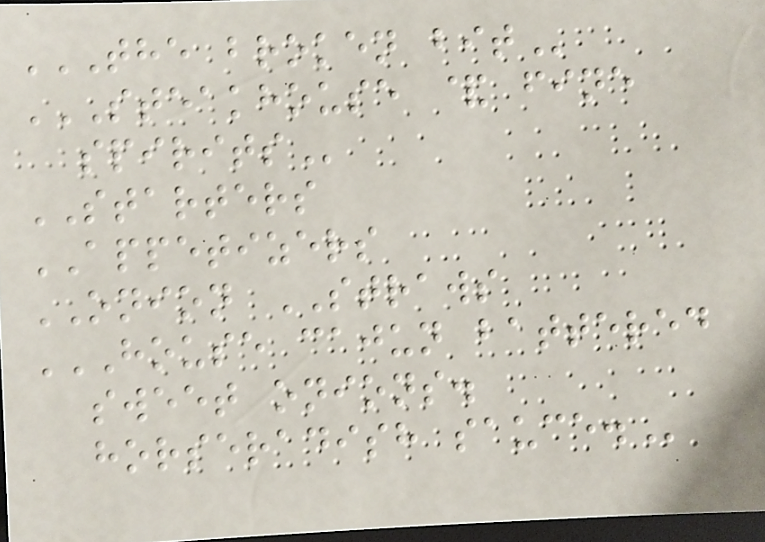THE BROKEN BIT
STEAKHOUSE & FINE
SPIRITS
STARTERS
APPETIZERS
ONION STRAWS
HOUSE CAJUN BATTERED
SWEET ONIONS.
HORSERADISH SAUCE.
